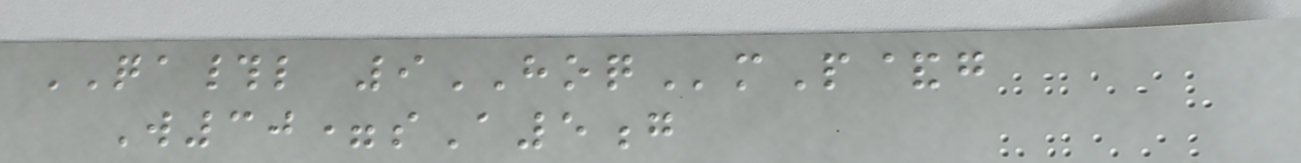QA#l 9HOQmP&g
W30=sA5g
